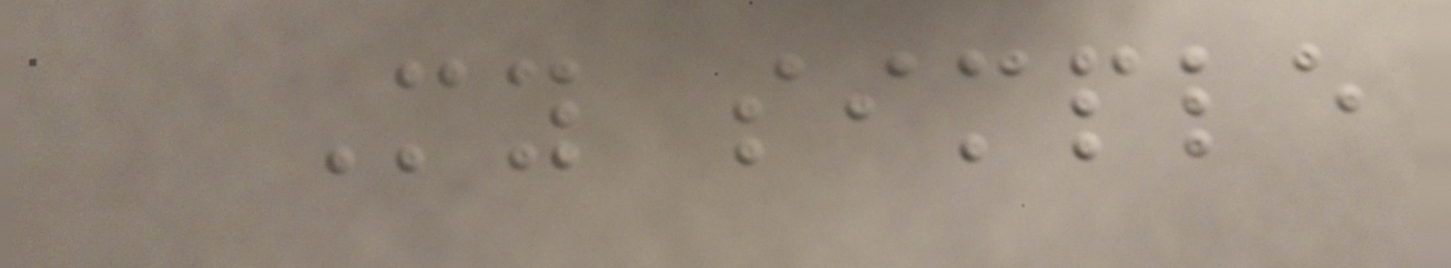My simple
